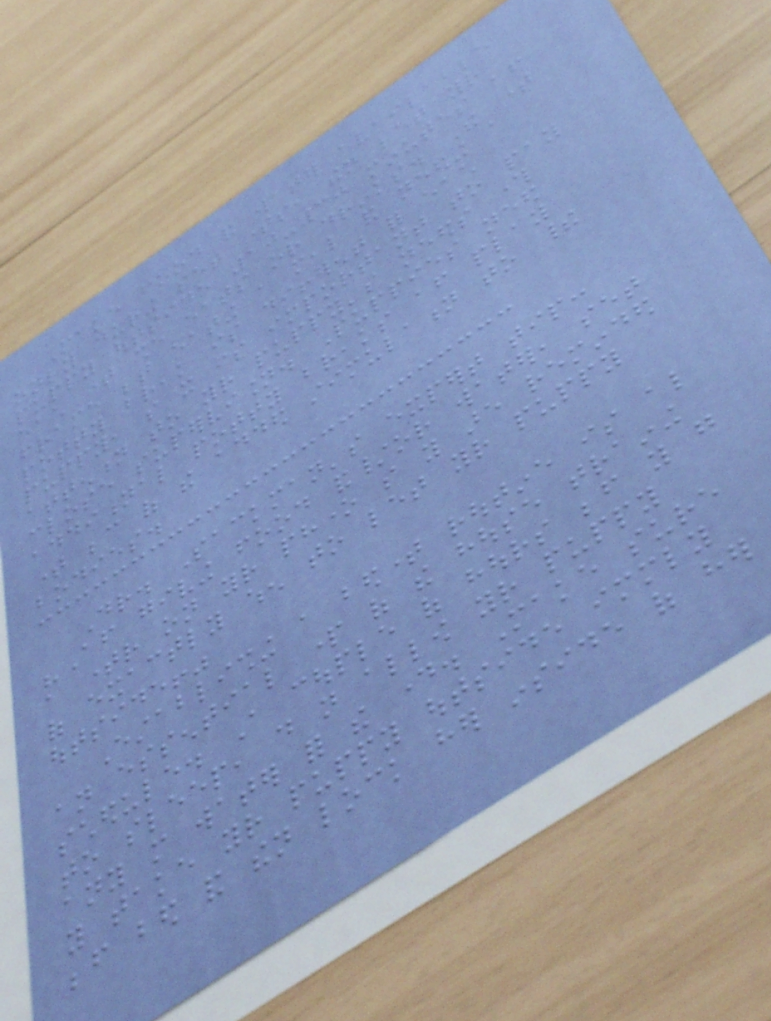Make food and water available
only during set times, then let your
puppy outside 10-30 minutes after
each time she eats or drinks. The time
frame between eating a meal and needing a
potty break is different for each
puppy, so it is important to pay
attention to your puppy's needs through
close supervision. Puppies need
additional potty breaks after play
time because of the added stimulation to their
bodies.
Dr. Sackman's expert tip:
"After giving food and/or water, set
a timer on your phone so you are reminded
of exactly when to let your puppy
outside!"
Establishing a bedtime routine is also
an essential part of the house training
schedule. A couple of hours before you go
to sleep, do not allow your puppy
any more water for the day. Make sure
you take your puppy outside immediately
before bed and then lock her inside of her
